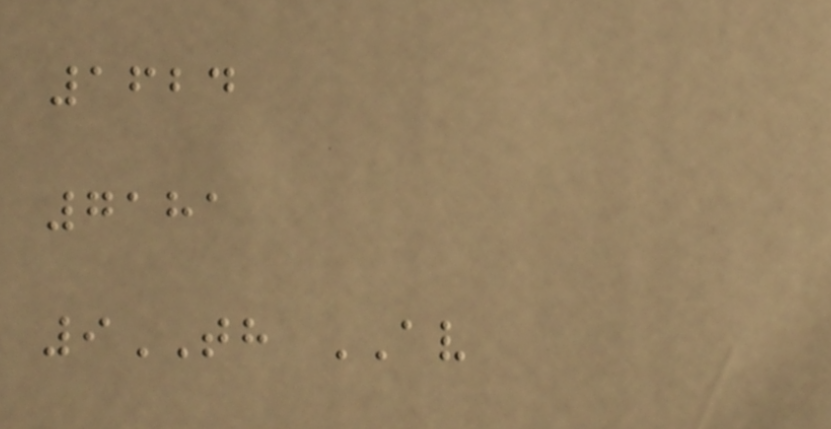1624
7181
9TH AV
